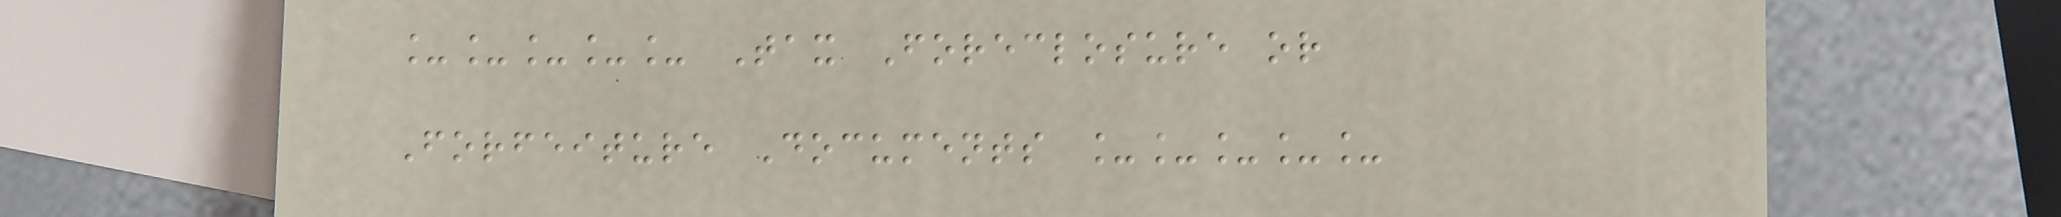_____ Tax Foreclosure or
Forfeiture Documents _____
